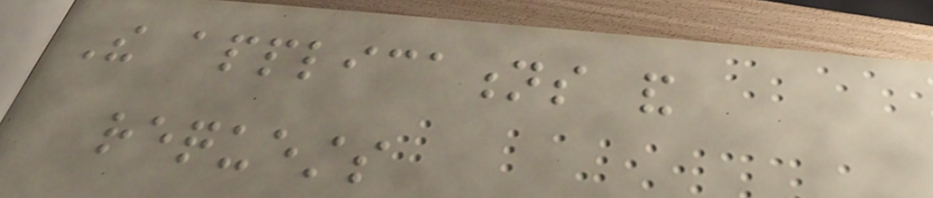The applications and
requests
